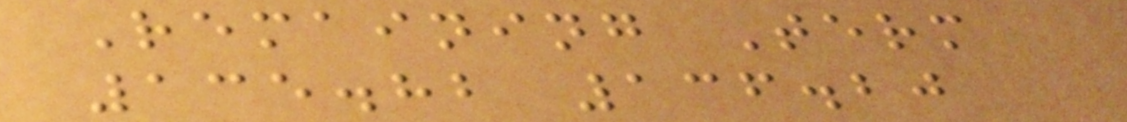Remaining Term
135.82 136.20
